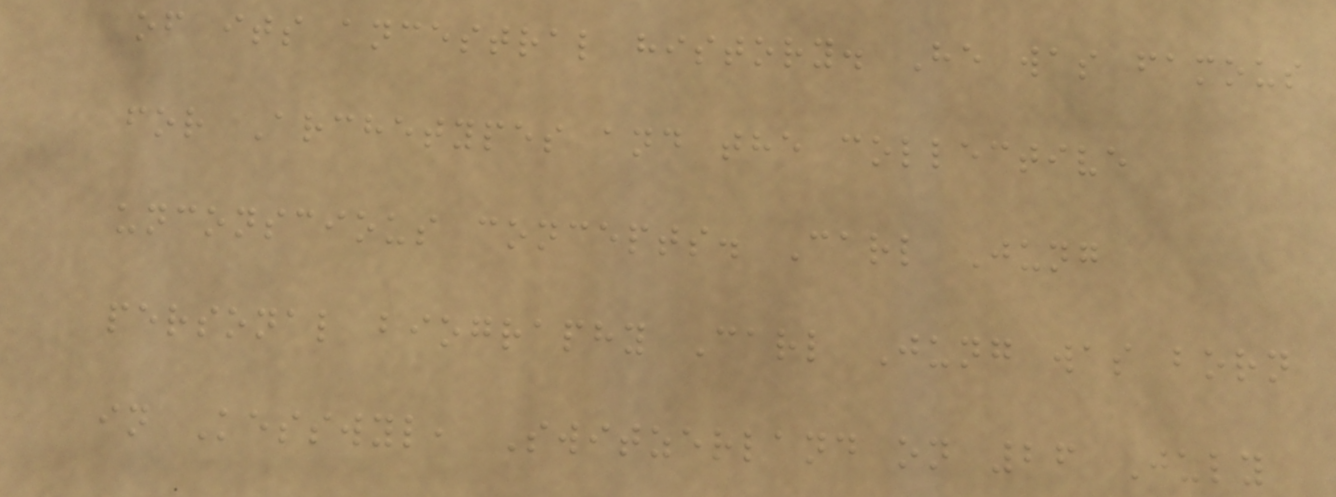of its ancestral history. He was famous
for Archetypes and the collective
unconscious concepts. Carl Jung
personal biography Carl Jung was born
in Kesswyl, Switzerland on 26 July
